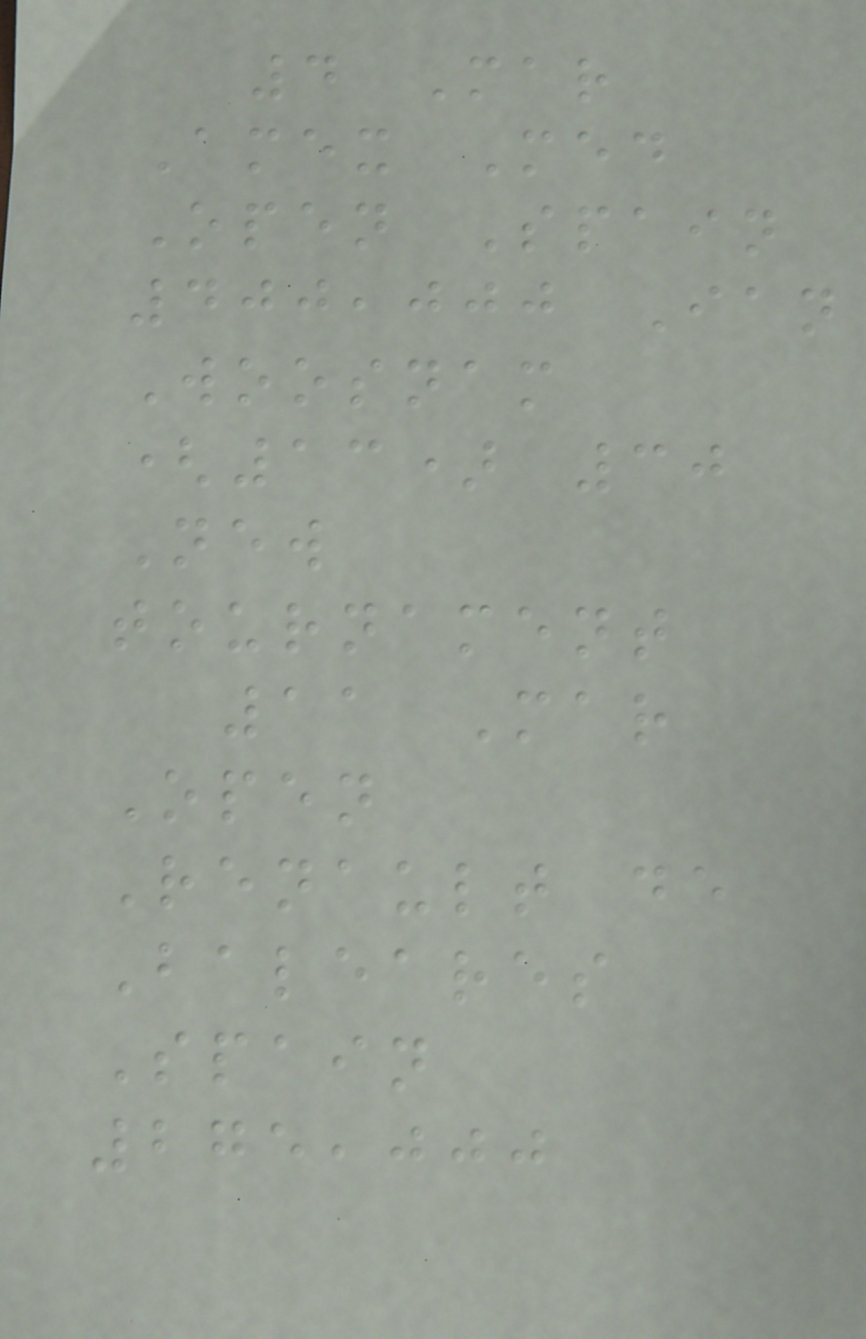4 Mar
Amex Med
Open Spain
400,000 Ian
Woosnam
(13) 30
New
tournament
11 Mar
Open
Renault de
Baleares
Spain
275,000
